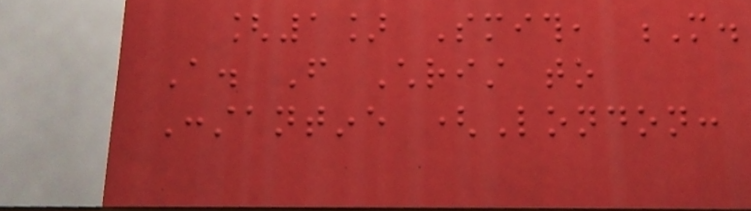[1] Smith, M.
A. From Christ to
Constantine (London:
